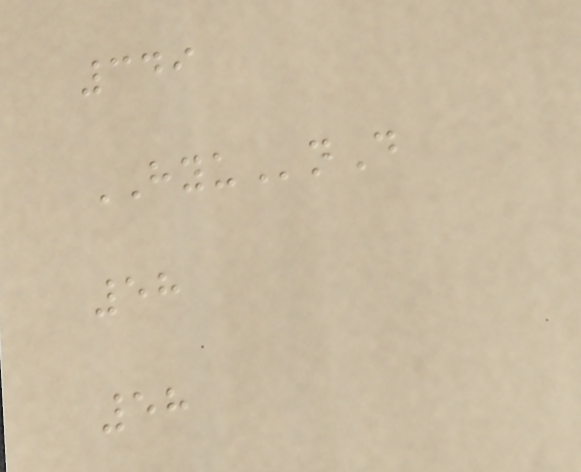349
HYUnD
58
58
